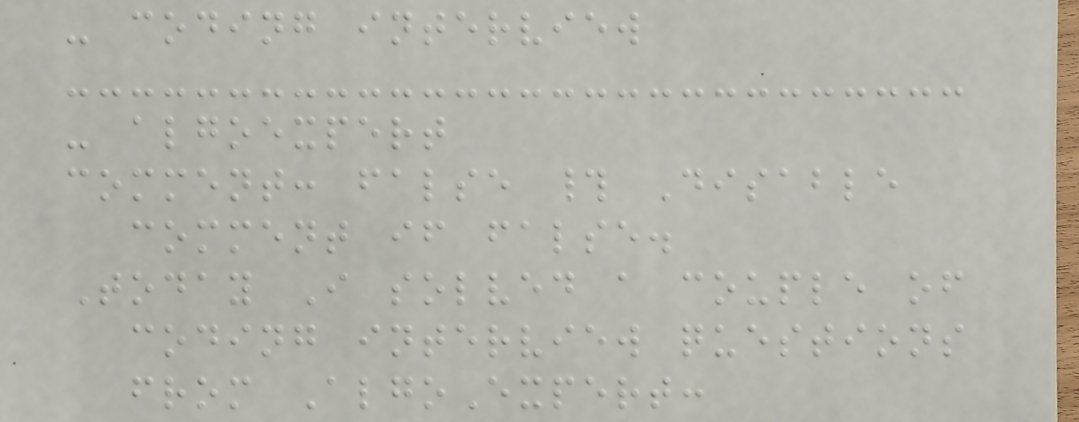- coding interview
- algoexpert
comment: false # Disable
comment if false.
Today I solved a couple of
coding interview questions
from AlgoExpert:
